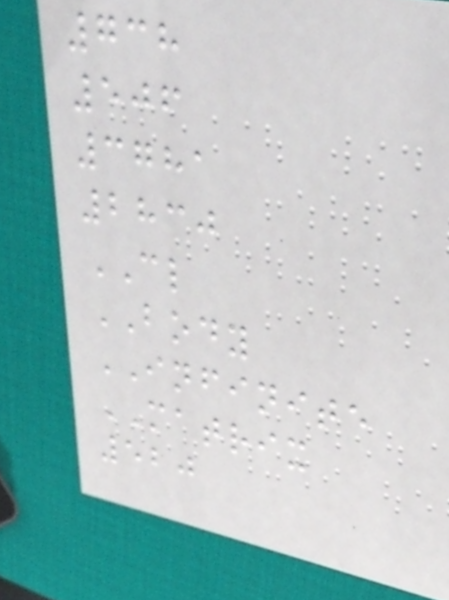738
506
3781
2830
CL
BODY
INFINITE
MATRIX
520
